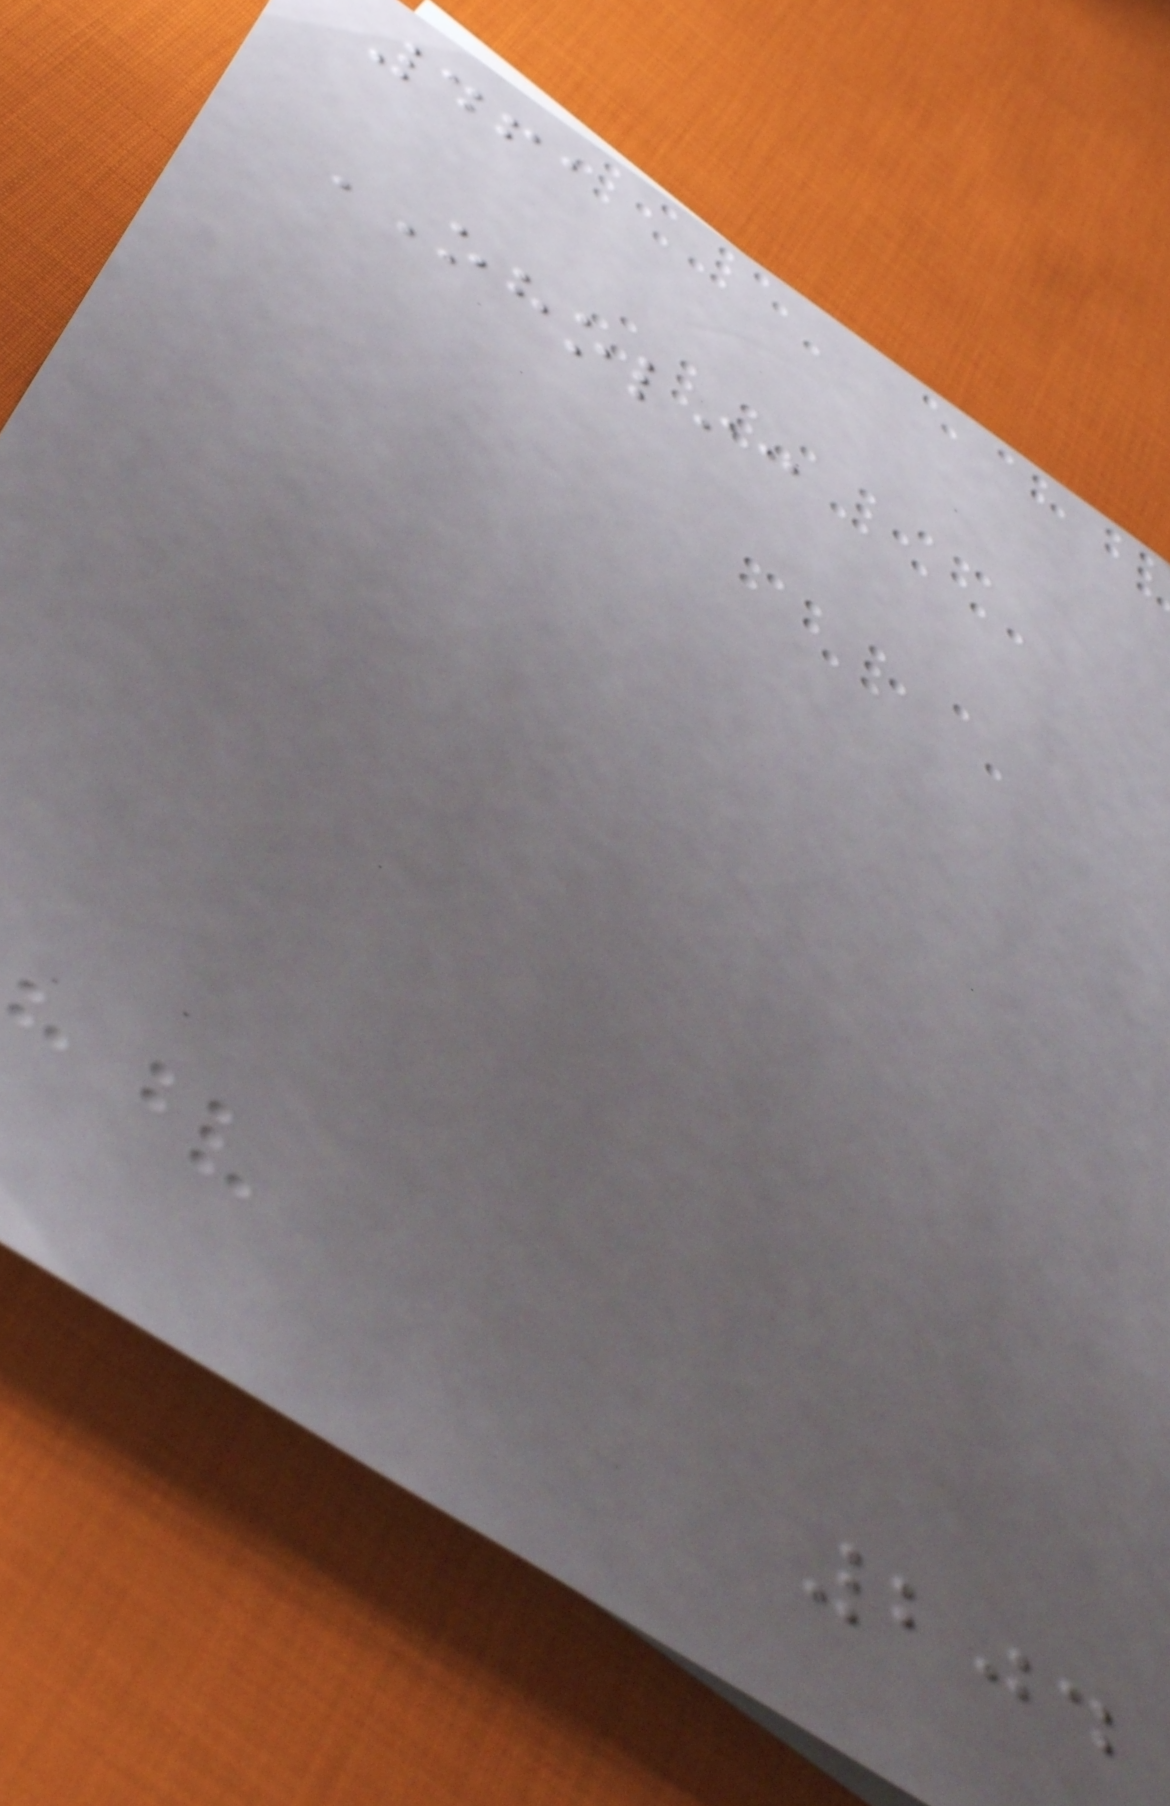461
OHOLIC
204
